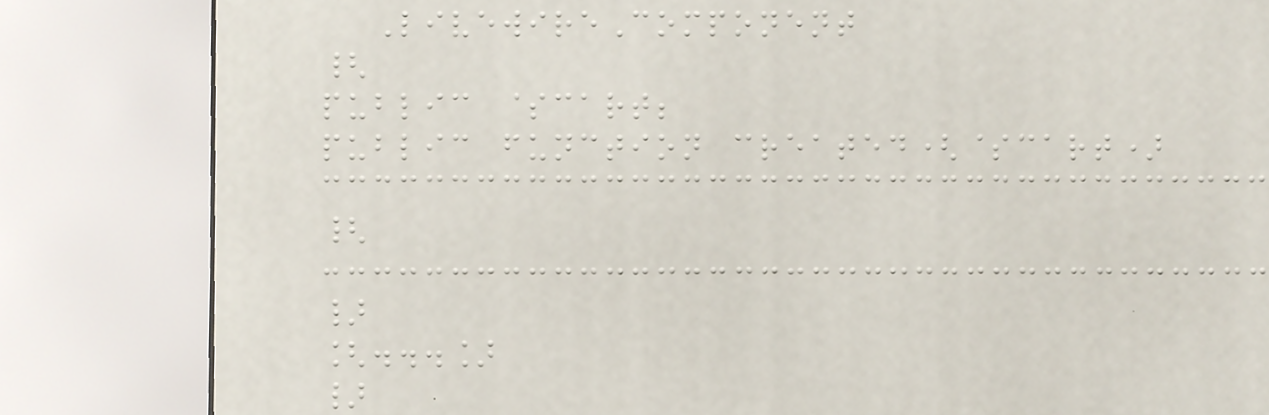LivewireComponent
{
public $cart;
public function created($cart)
{
}
[...]
}
